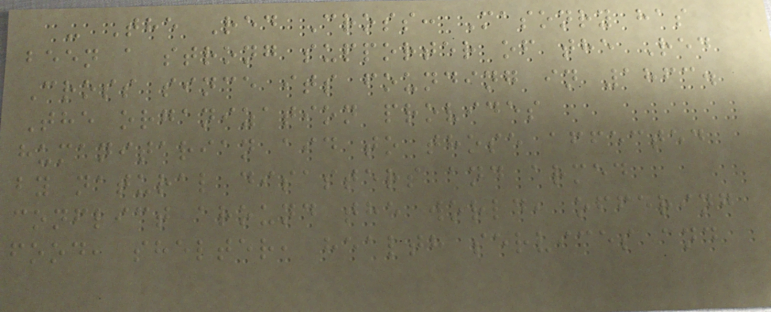- The Red Cross: Masonry has
been a strong supporter of the Red
Cross since its founding in 1863.
The organization provides
humanitarian aid to those affected
by natural disasters and armed
conflict around the world, offering
food, shelter, health services and
